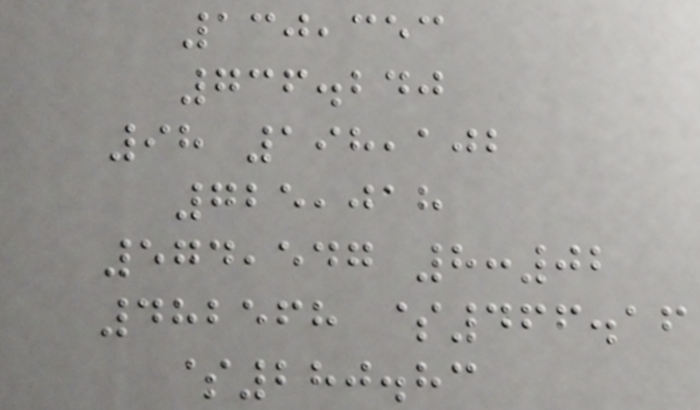130,353
736.240
98 198,102
725,018
574,547 8:02
482568 $466.16
$280.83
